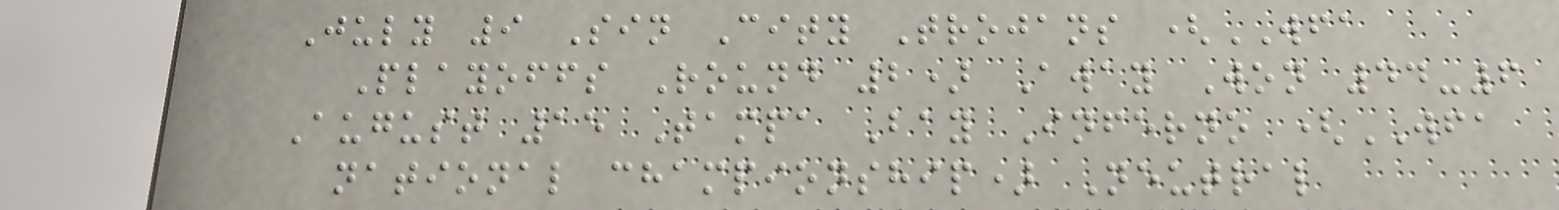July 9 Sin City Trojans (WFA
Playoffs Round 2) Away Won 44-6
August 15 Tampa Bay Inferno (WFA
national championship) Neutral
